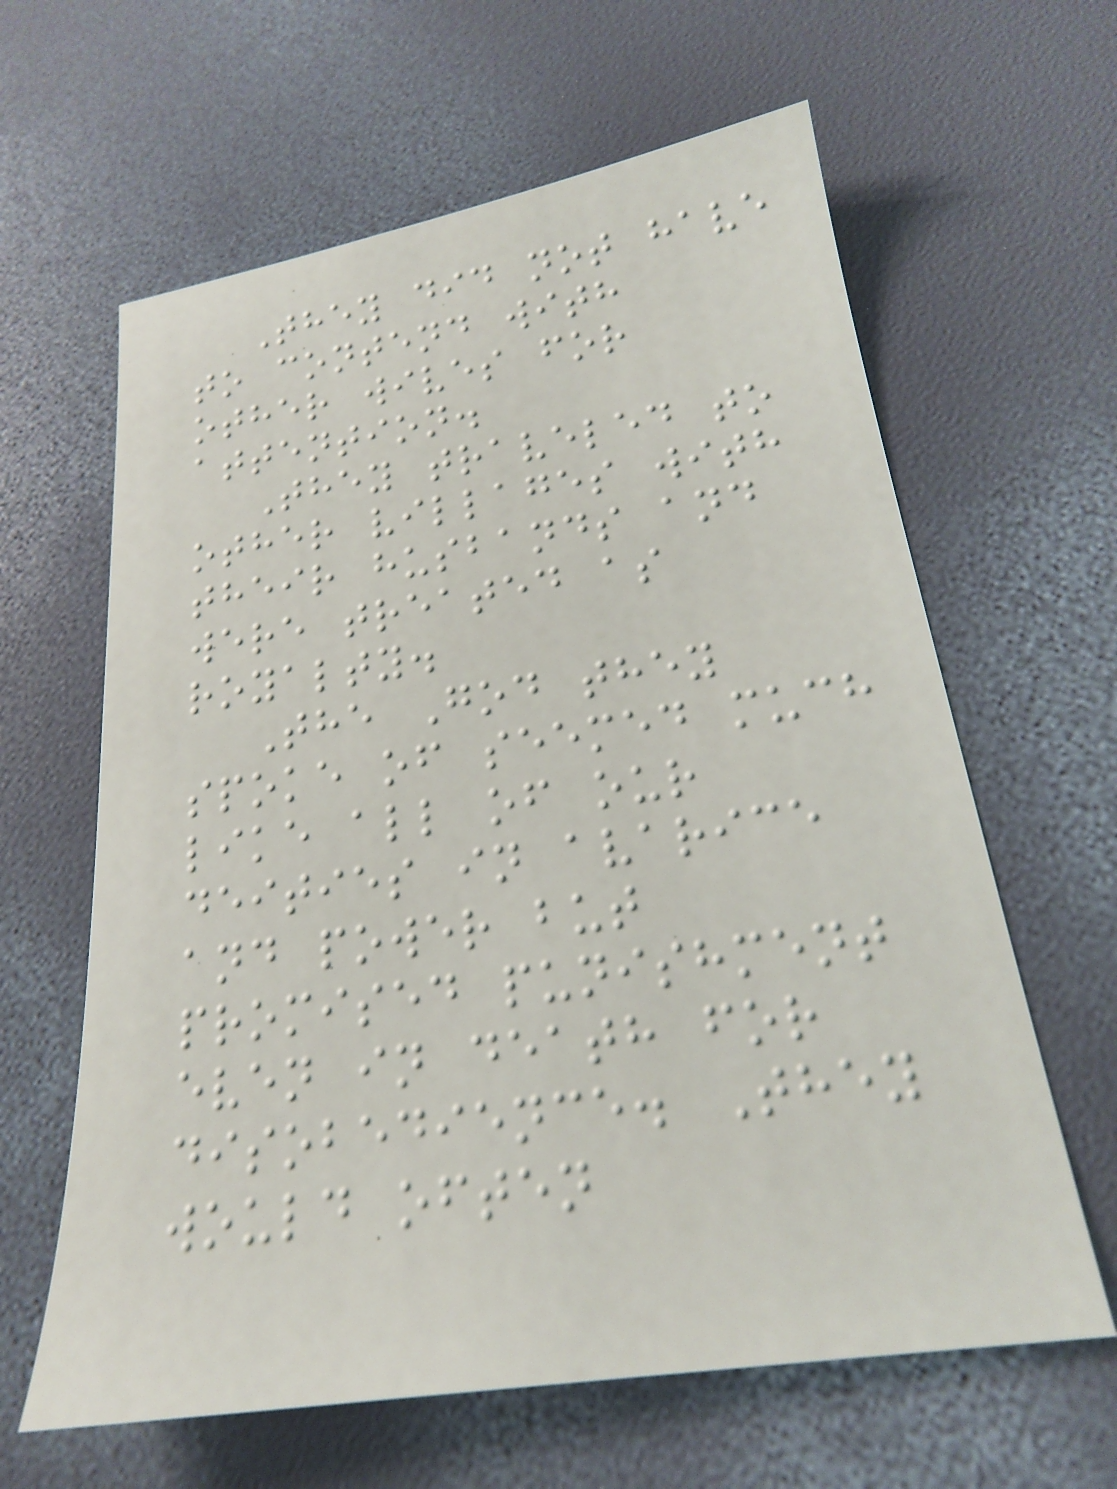They did not have
to contend with
other wives for
attention.
They traveled to
other villages with
their husbands and
were treated as
royalty.
The God they
spoke of seemed much
like all of our
deities in avarice
and power but
promised punishment
even in death for
disobedience. They
would often
